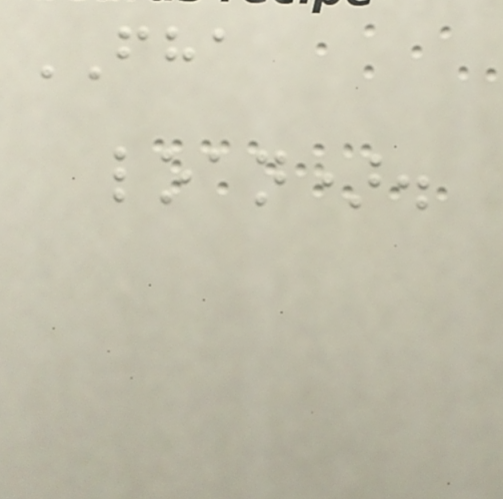FHA
loan).
